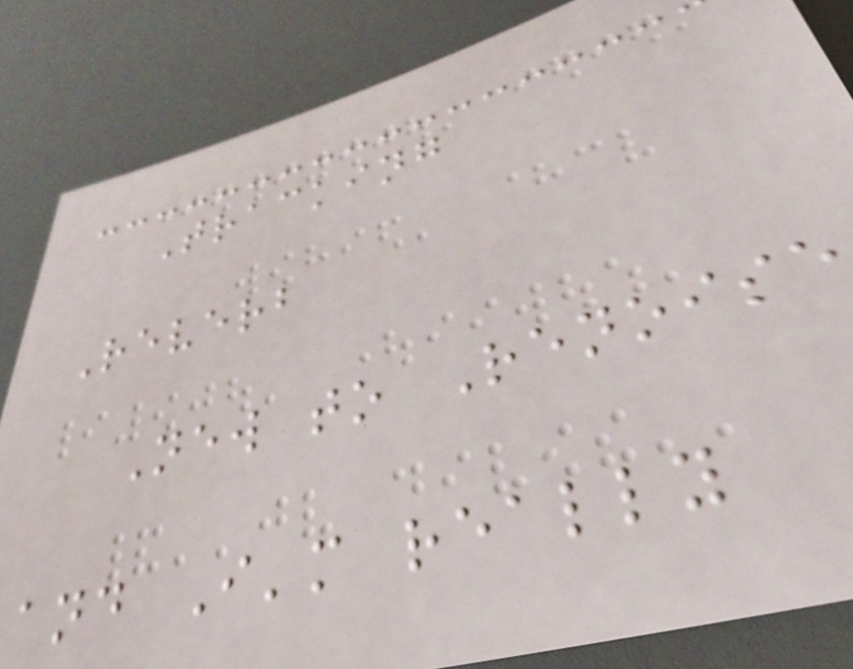Tracking
Reverb
New to Renoise
and I'm really
